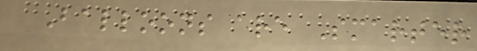Balloons are Smarter
